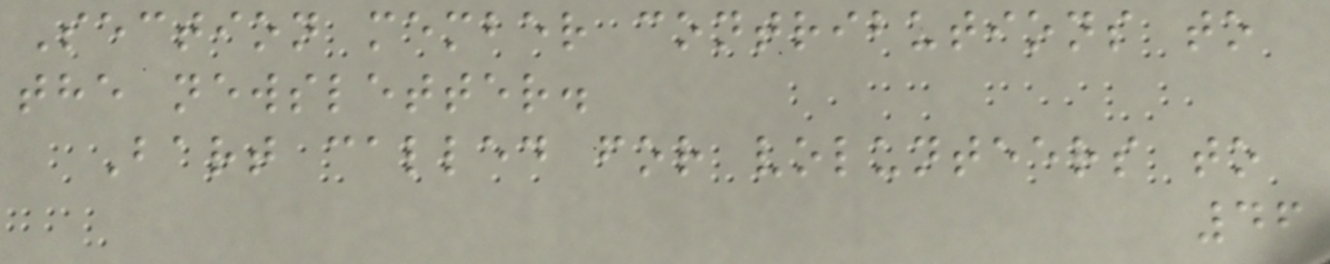Section member contributions to
the newsletter.
Bart called for volunteers to
46
